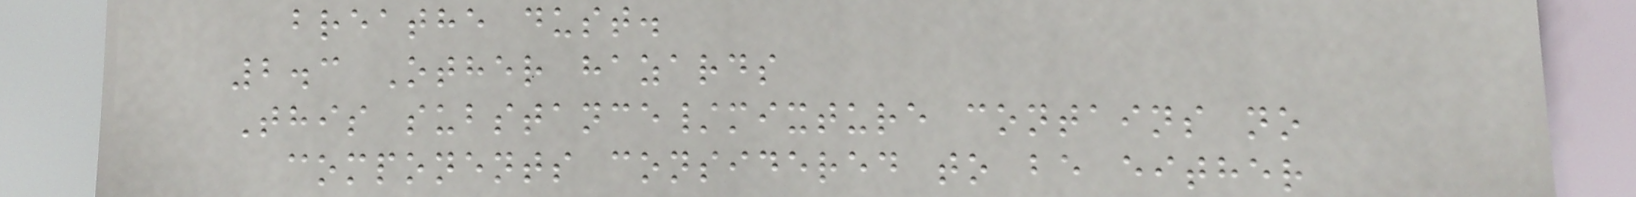breathe dust.
2.3 Other hazards
This substance/mixture contains no
components considered to be either
